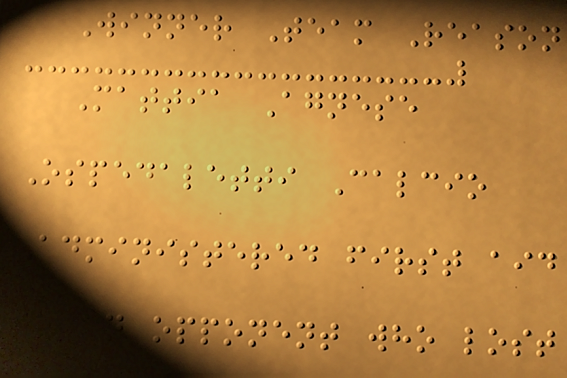Winner Team Reason
Mattia Agnese
Ospedaletti Calcio
Administered first aid
to an opponent who lost
